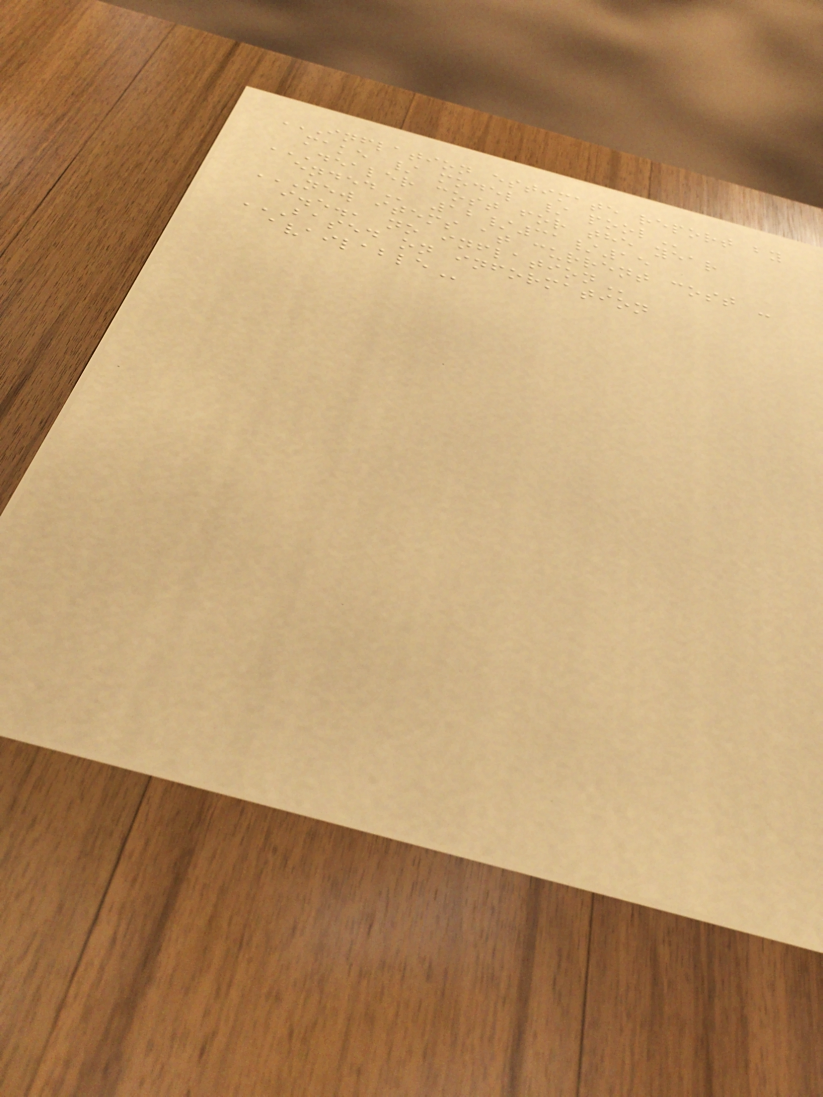INFLATION ESTIMATE REPORT BY
MAKE / MODEL / POOL
DEALER COST FOR THE YEAR
ENDED 12/31/15
NEW ITEMS AT CURRENT COST -
I.E., NO INFLATION
BASED ON INFORMATION
AVAILABLE
